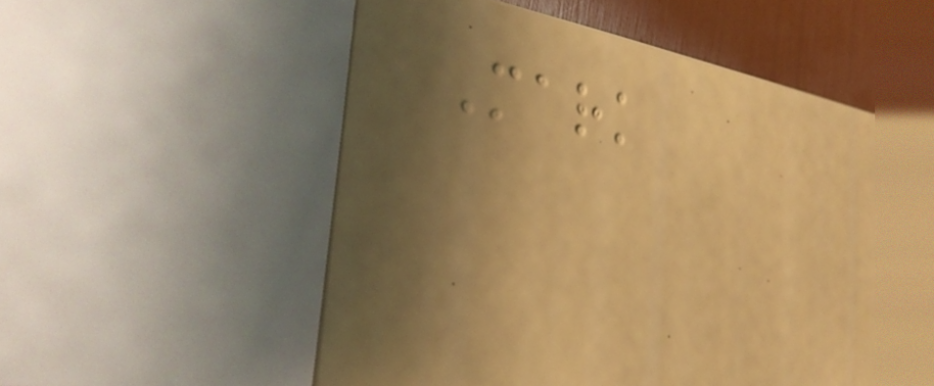Mark
